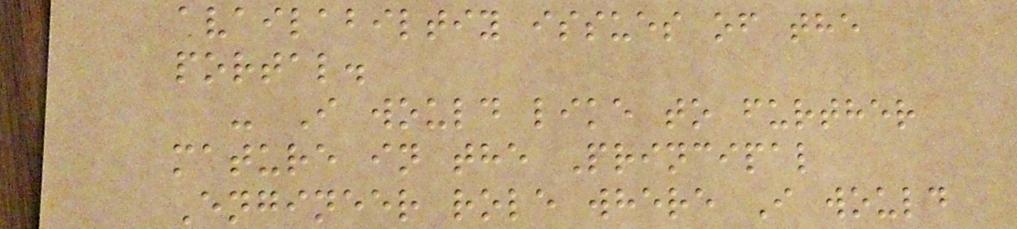availabiltiy issues of the
portal.
- I would like to further
mature in the Principal
Engineer role where I would
